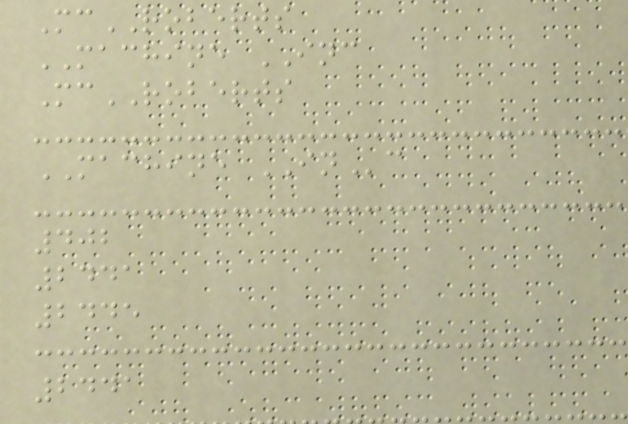McROBERTS
MACHINE INC
McROBERTS
MACHINE INc
402
2441
2445
2441
